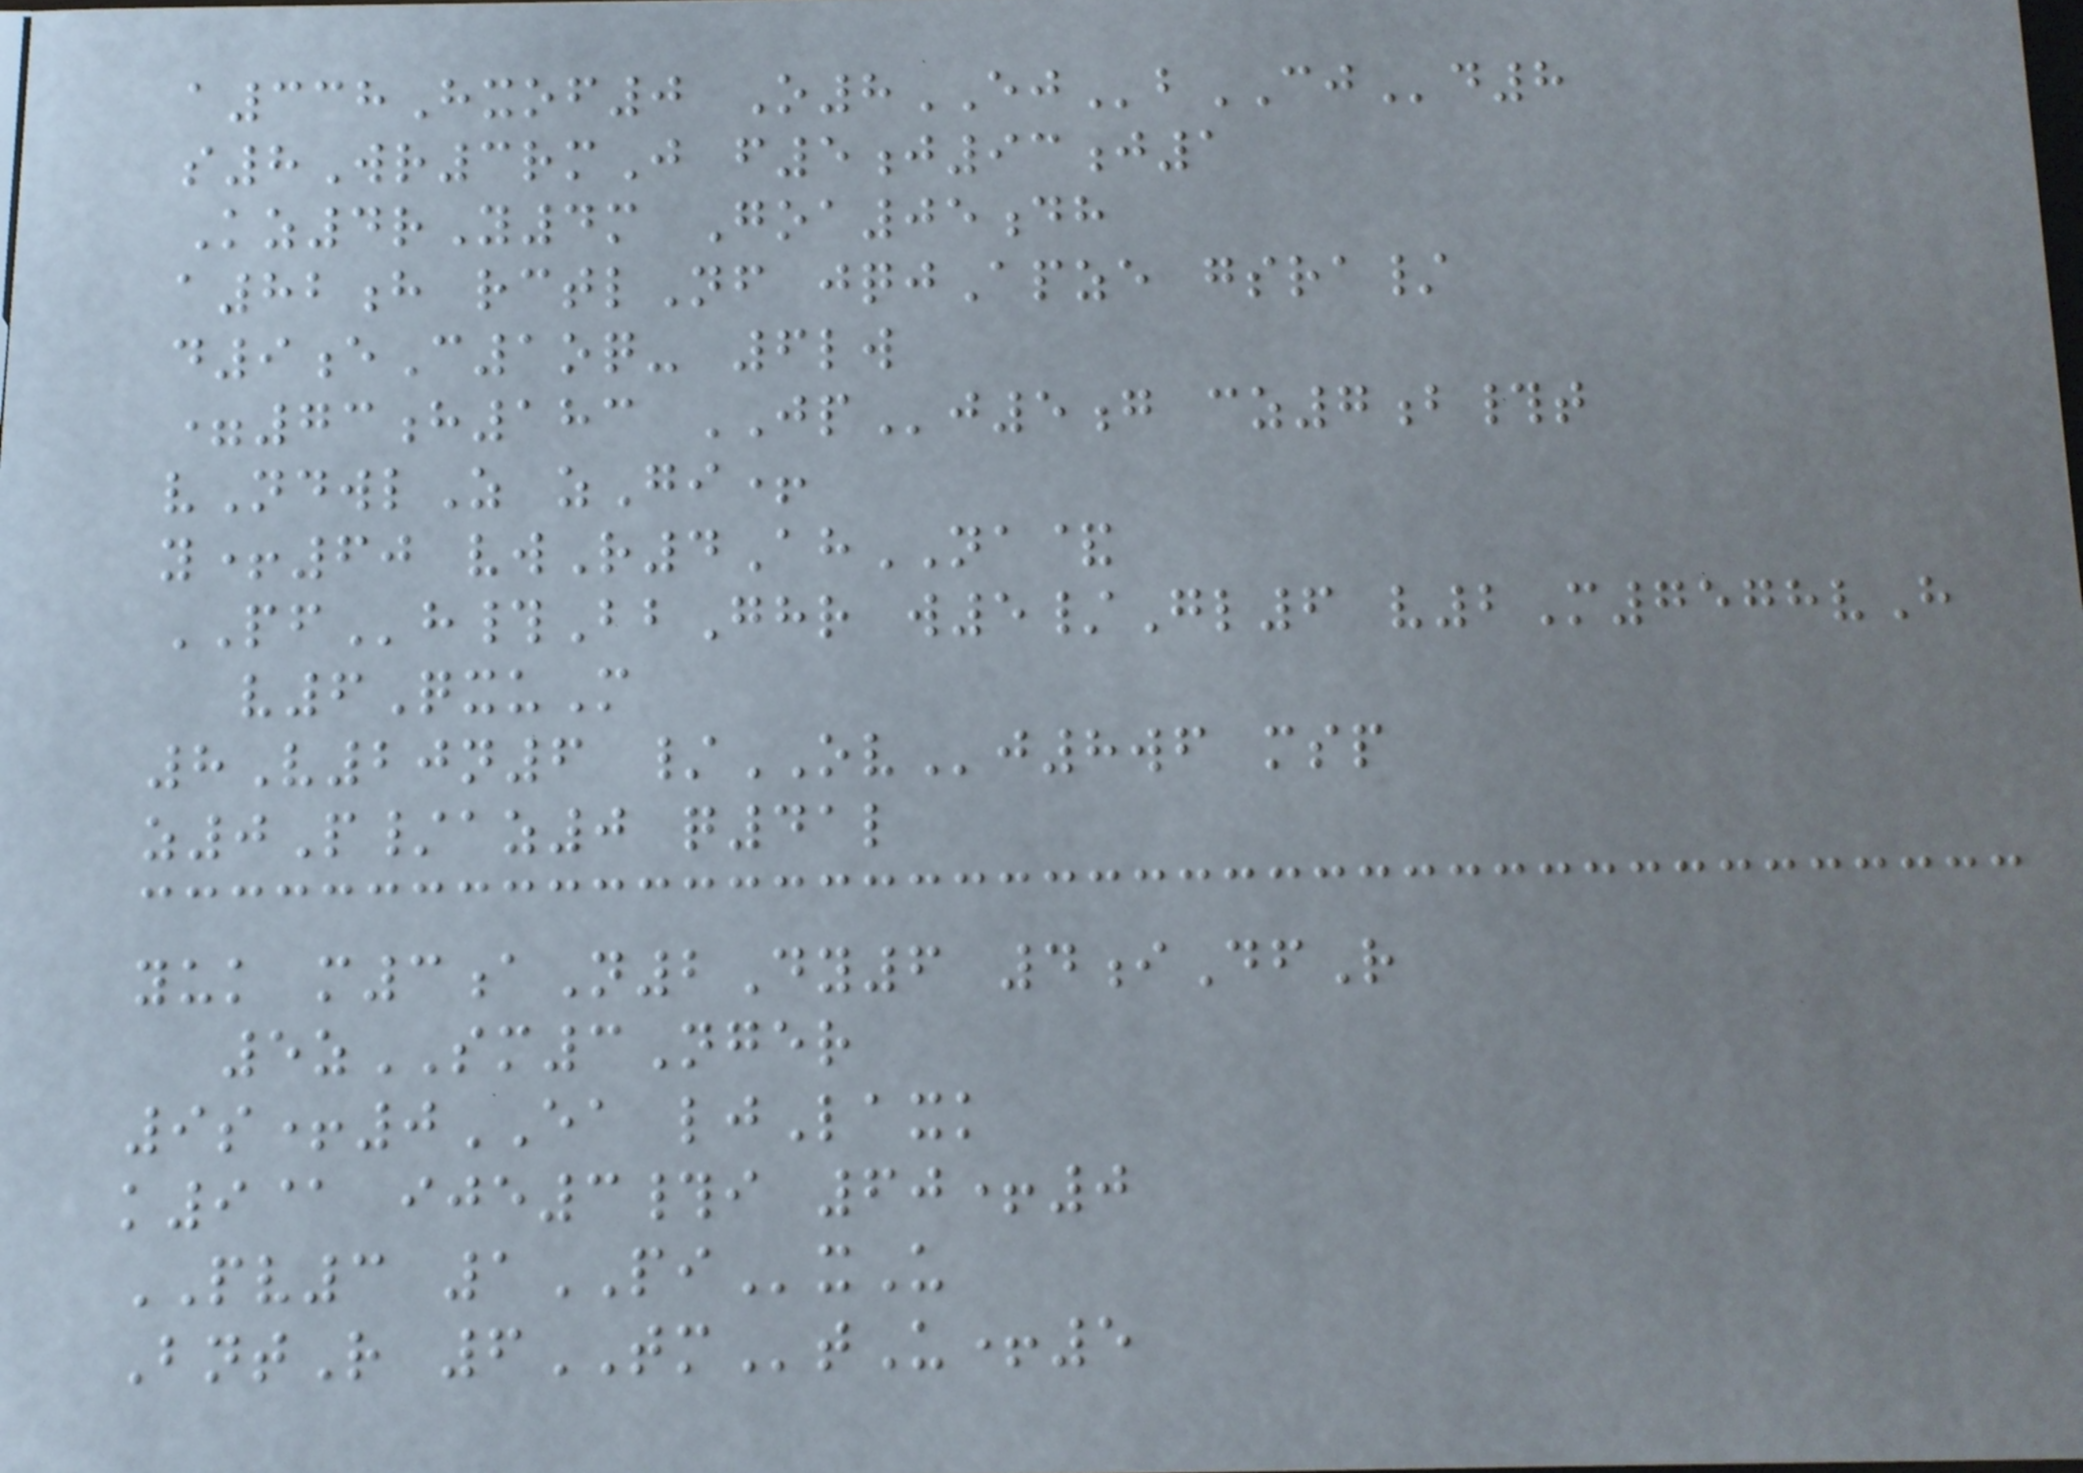a338Hxof0 O8EJbCJd8
s8Wr3rmJ f5j93j1
Kz4rY4m Goa05dh
a82h rctlNf jqjApze gsra/
d9eC1oq- 6lw
=73h183 JPj5g cz7b#t
vNdwlZ zGi+
y+60 vwR4AhNA&
PFh#BbGhr w5/Gl6 v2M7578vH
v6QxuM
8V20n6 /OVj8wf msp
z0P/az0 q41l
yuk m3aN2Dy6 4iDfR
5zSM3Nger
9s+0EA ljLaxk
k9@ ije3#i 60+0
PV3 1PIxU
BntR 6TMtU+5
